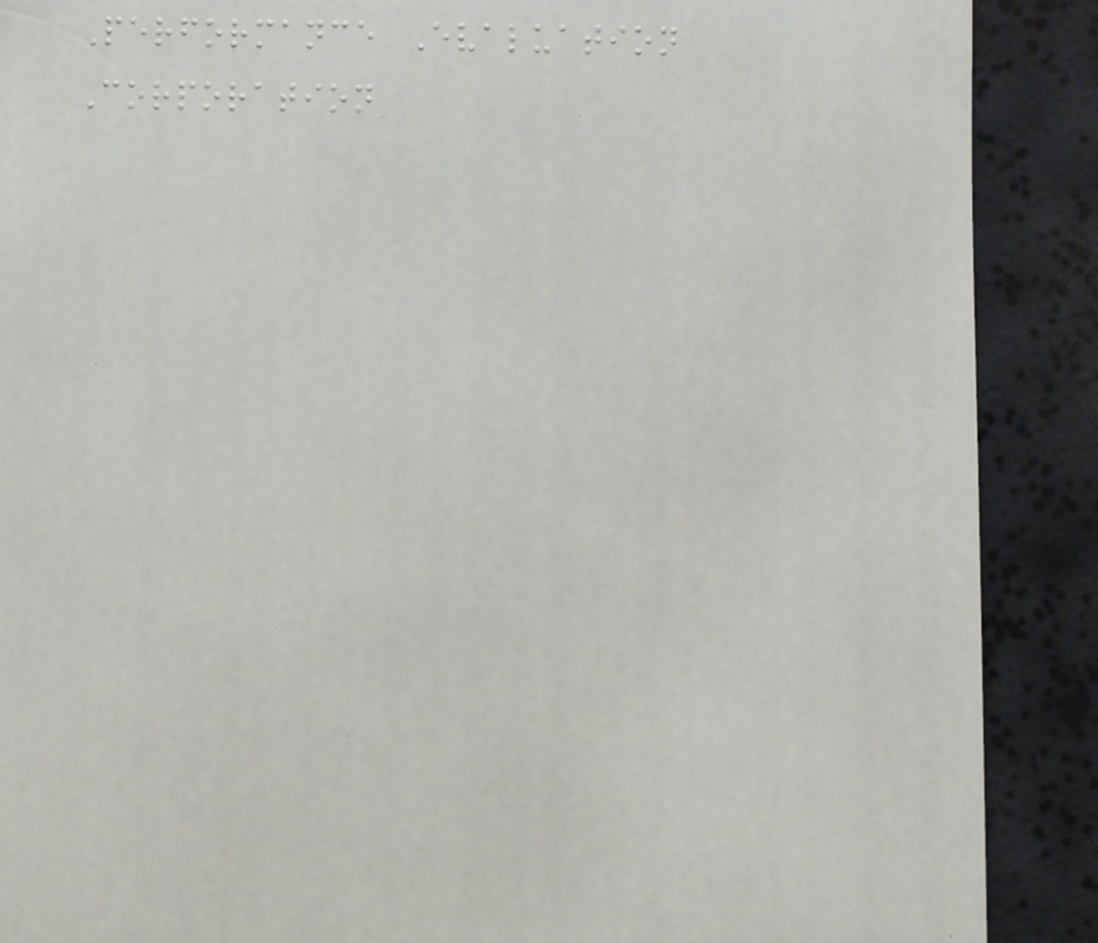Performance Evaluation
Corporation
